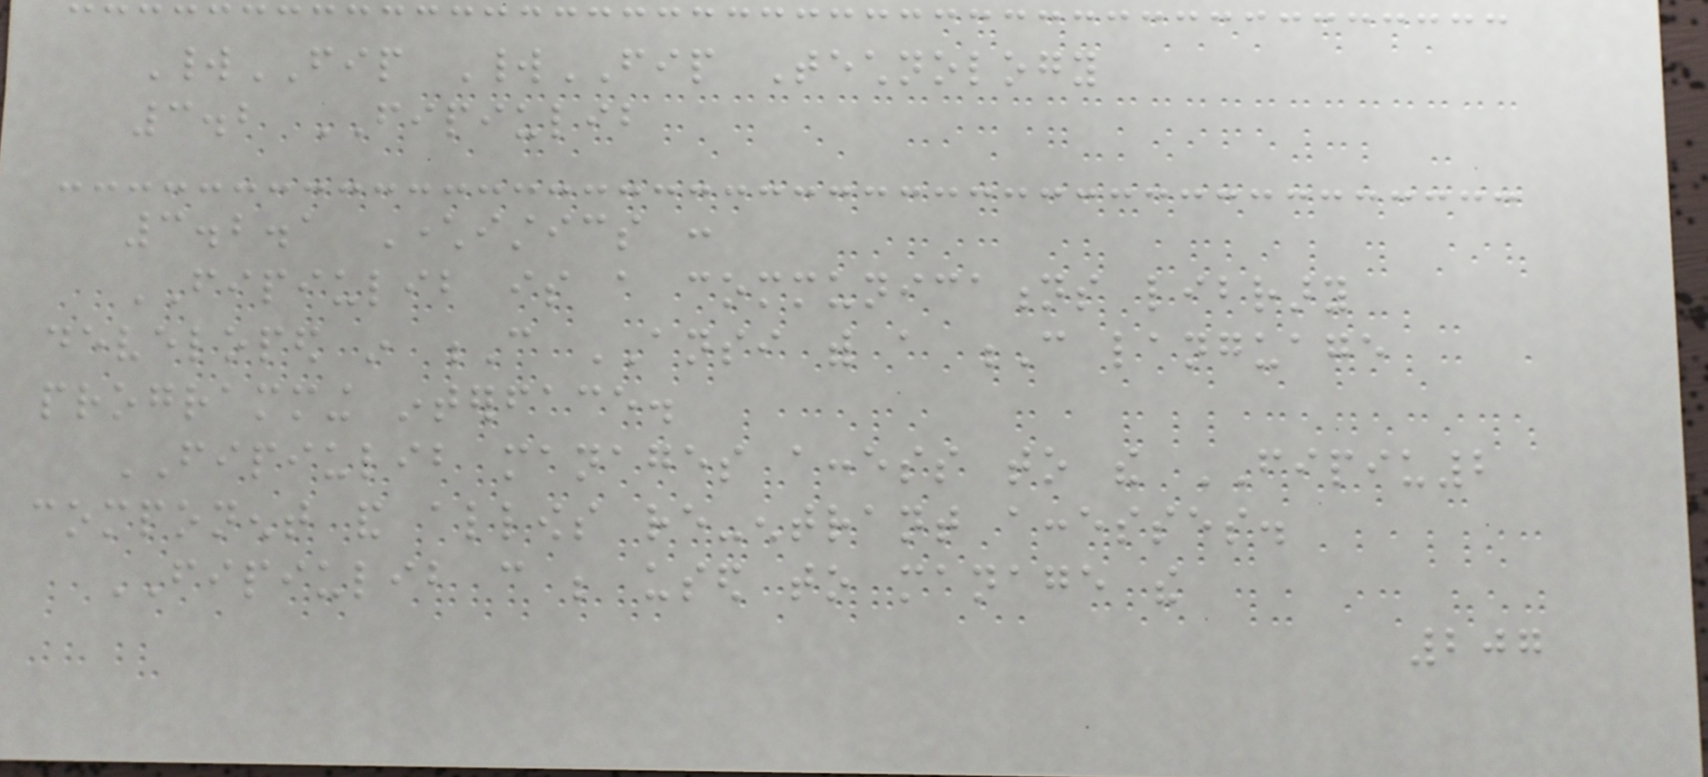WorldFIP WorldFIP Technology
3.2 FIPIULIB
3.2.1 Characteristics :
FIPIULIB is a communications library
developed in C ANSI with a C language
programming interface.
FIPIULIB manages access to the FIPIU2
component and allows re-entrant accesses.
FIPIULIB can be used to manage the
207
